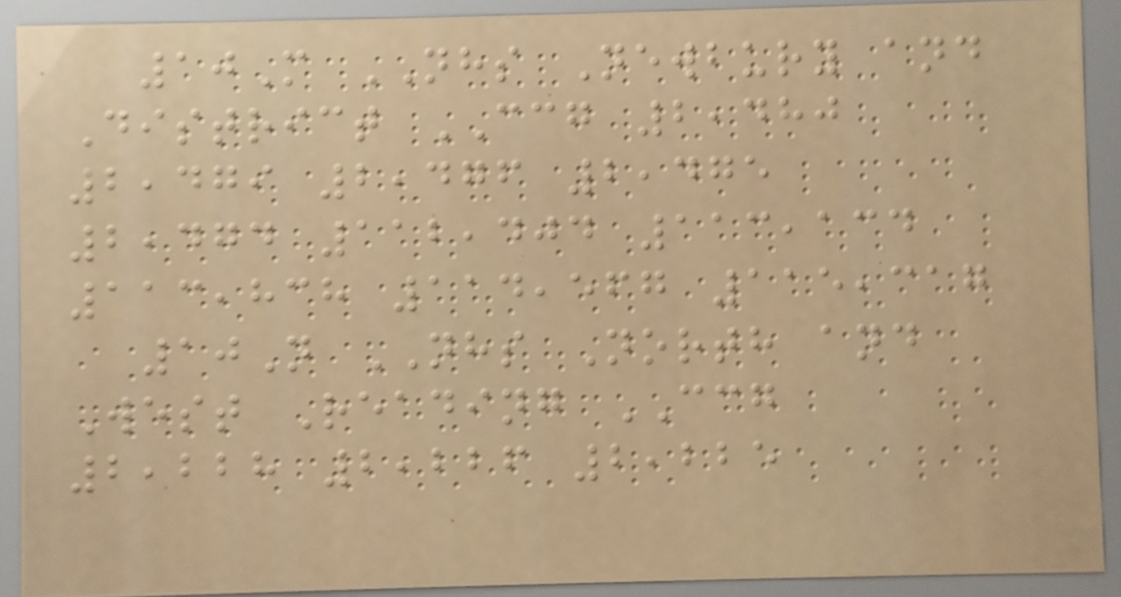10M NHS Newbury and
District CCG 2,480
2,479 2,476 2,475
2,474 112,404 113,134
113,838 114,567 115,317
10N NHS North and
West Reading CCG
2,228 2,226 2,225
